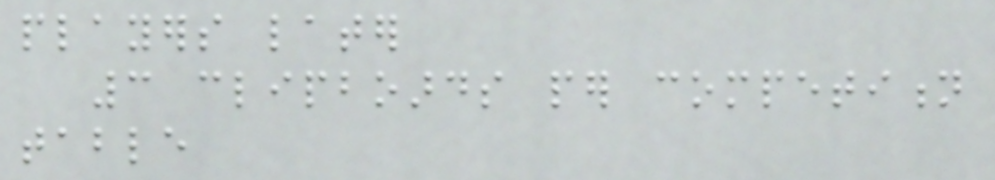players later
3 clipboards per competition
table
